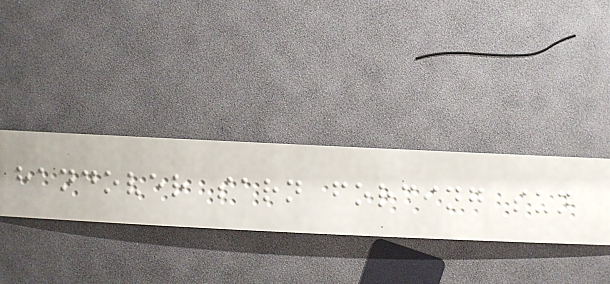handover sarn forcing sun
